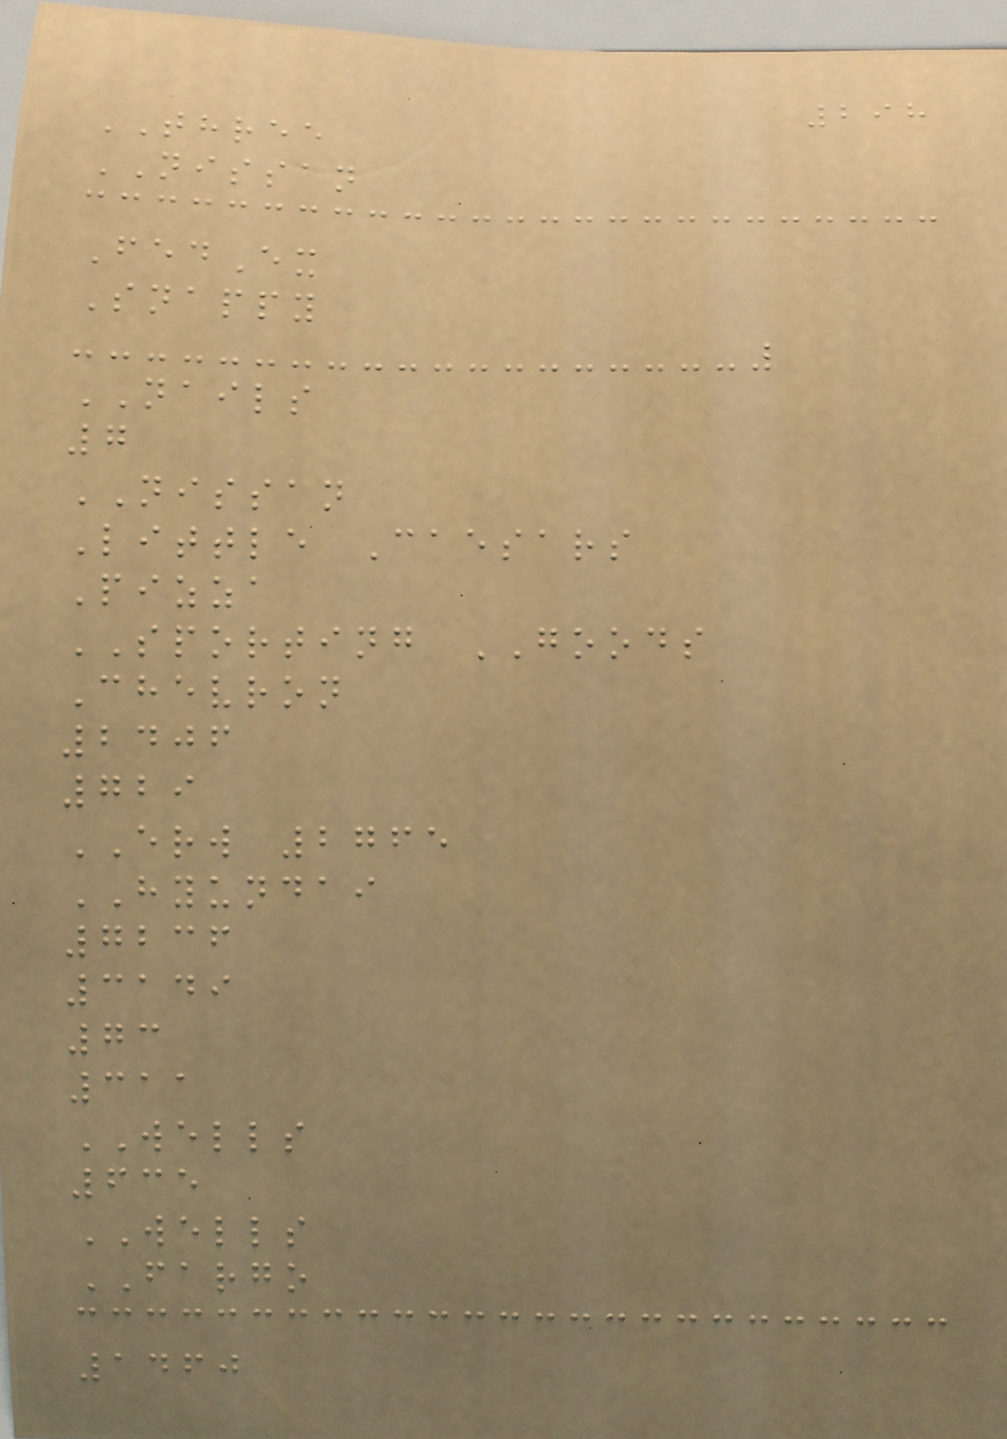298
THREE
NISSAN
FedEx
Snappy
NAILS
7
NISSAN
Little Caesars
Pizza
SPORTING GOODS
Chevron
2406
729
ERW 2765
HYUNDAI
7236
3149
73
311
WELLS
635
WELLS
FARGO
1460
